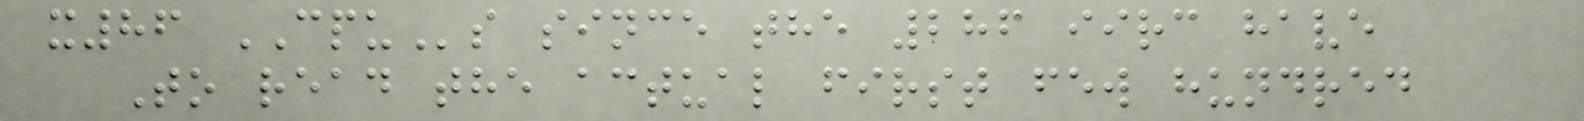x86 CPUs since the 286 iirc have
To read the actual first few hundred
